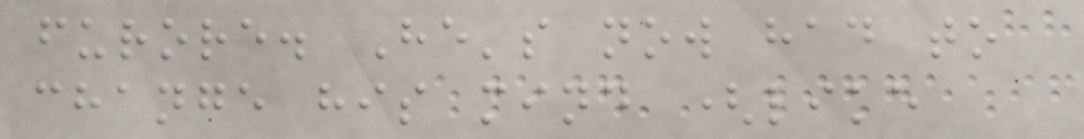furore. He's now had to
change his mind (like
